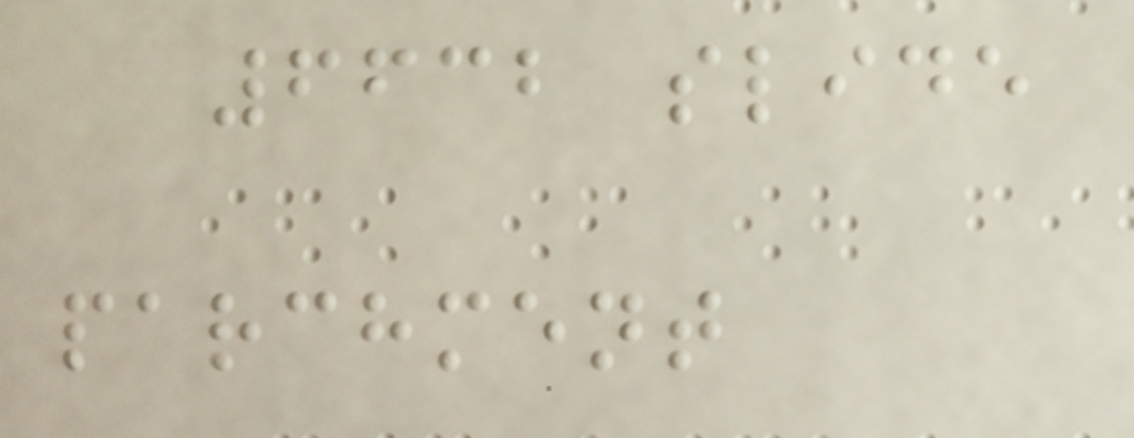6632 slide
parchment
